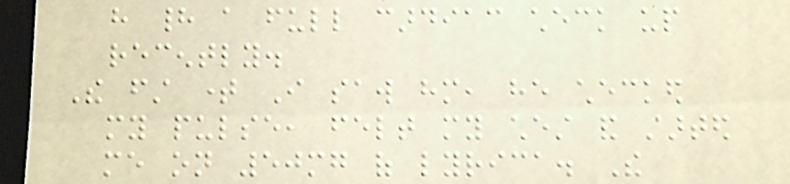have had a full cardiac check up
recently.
The first time I saw him, he checked
my pulse, felt my chest and started
me on 50mg of lyrica. The
